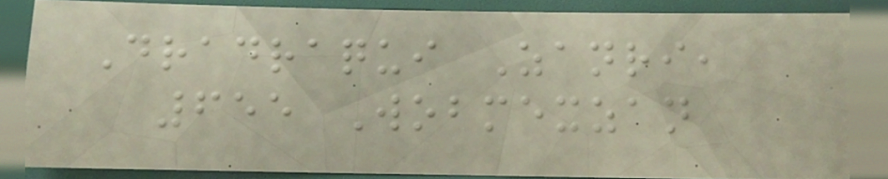Dradraqui Zanri,
655 Wobmexzan
